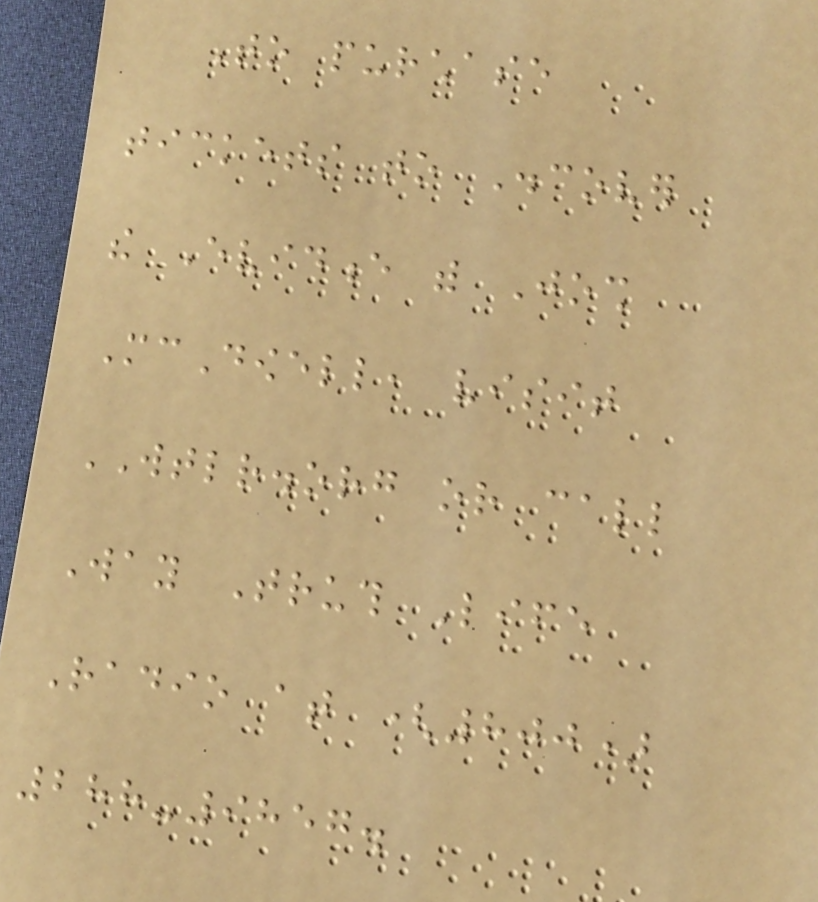To purchase
tickets to Discover
the Evidence with Josh
McDowell, visit
WTLR.org or call
Way Truth Life
Radio at (800)
288-9857.
